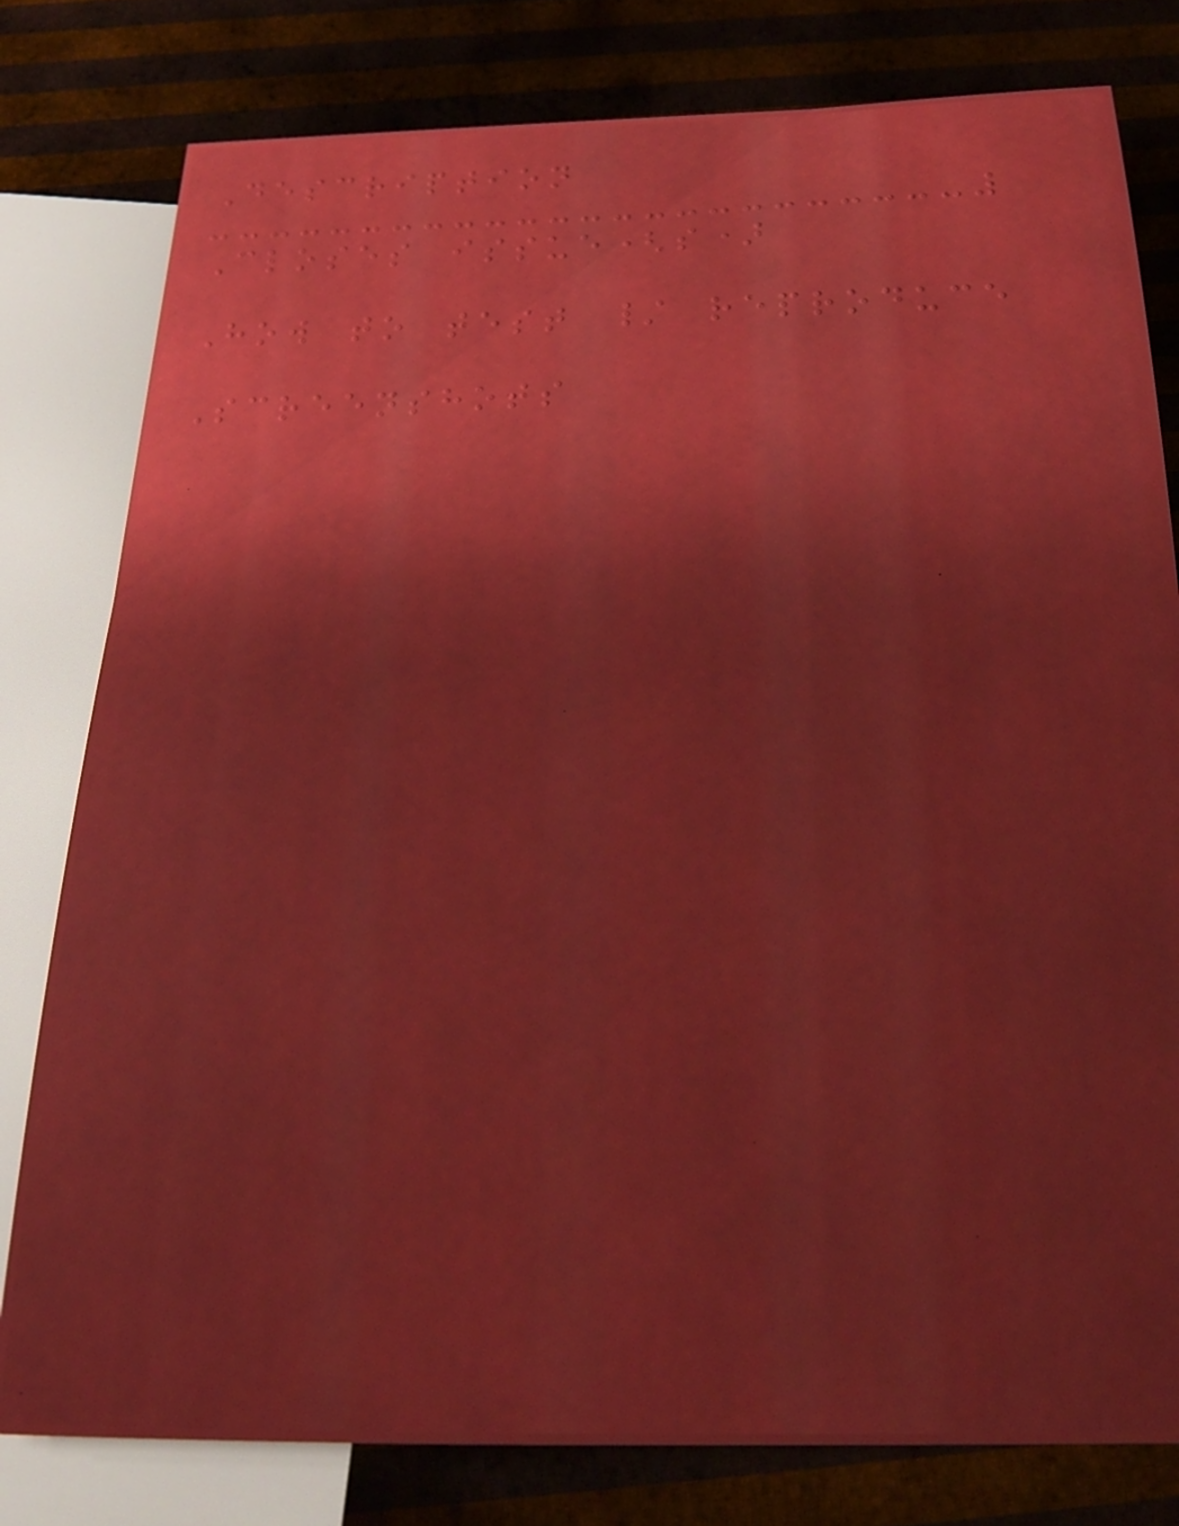Description
Closes issue(s)
How to test / reproduce
Screenshots
